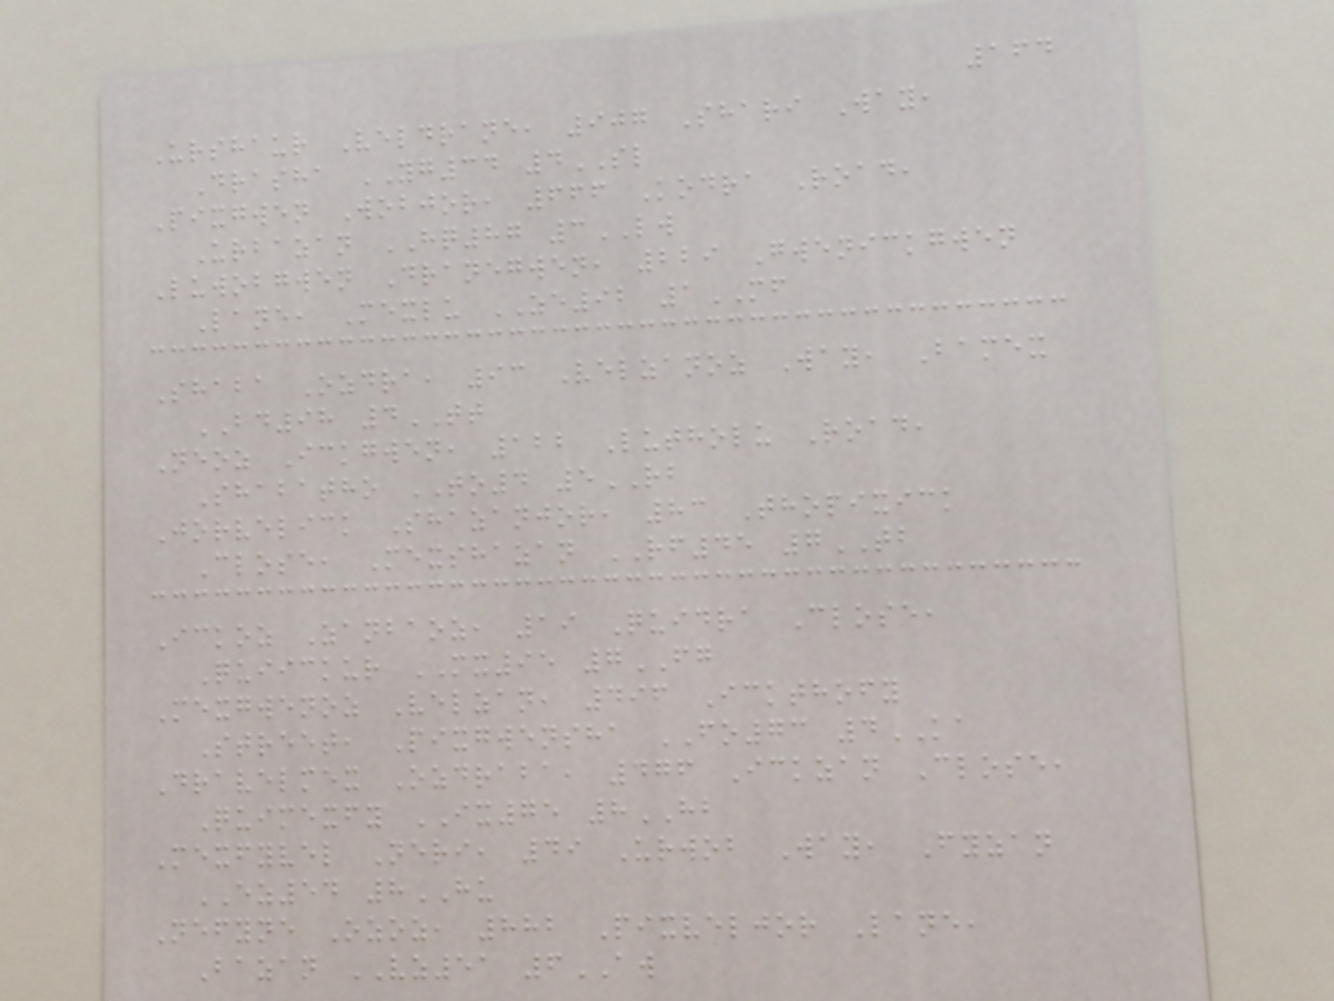164
Urshaur Veldrane, 907 Shari Way,
Drasha YG34 4SL
Pixgwen Wobjor, 666 Kodra Road,
Urbazan HQ87 3LW
Luwobgwen Dranegwen, 229 Gwenickgwen
Lane, Mexlu ZE92 1MF
Shaba Ozdra, 93 Velzanoz Way, Bamex
BD98 4TT
Neoz Ickgwen, 122 Lutholu Road,
Shabatho TO4 5RB
Jorvelick Shazanjor, 83 Thopixick
Close, Mexshazan RF45 7TB
Ickoz Zanbaoz, 19 Quidra Close,
Quiickur MX95 7FG
Mexgwenoz Velzan, 496 Ickthofy
Street, Pixgwensha FO73 4KA
Dravelmex Ozdraba, 476 Ickzan Close,
Quimexfy IX75 8HB
Mexfyvel Neri, 49 Urwob Way, Fyzan
EZ54 8HU
Nefyne Ozoz, 882 Pixveljor Lane,
Bazan VZ51 6AW
